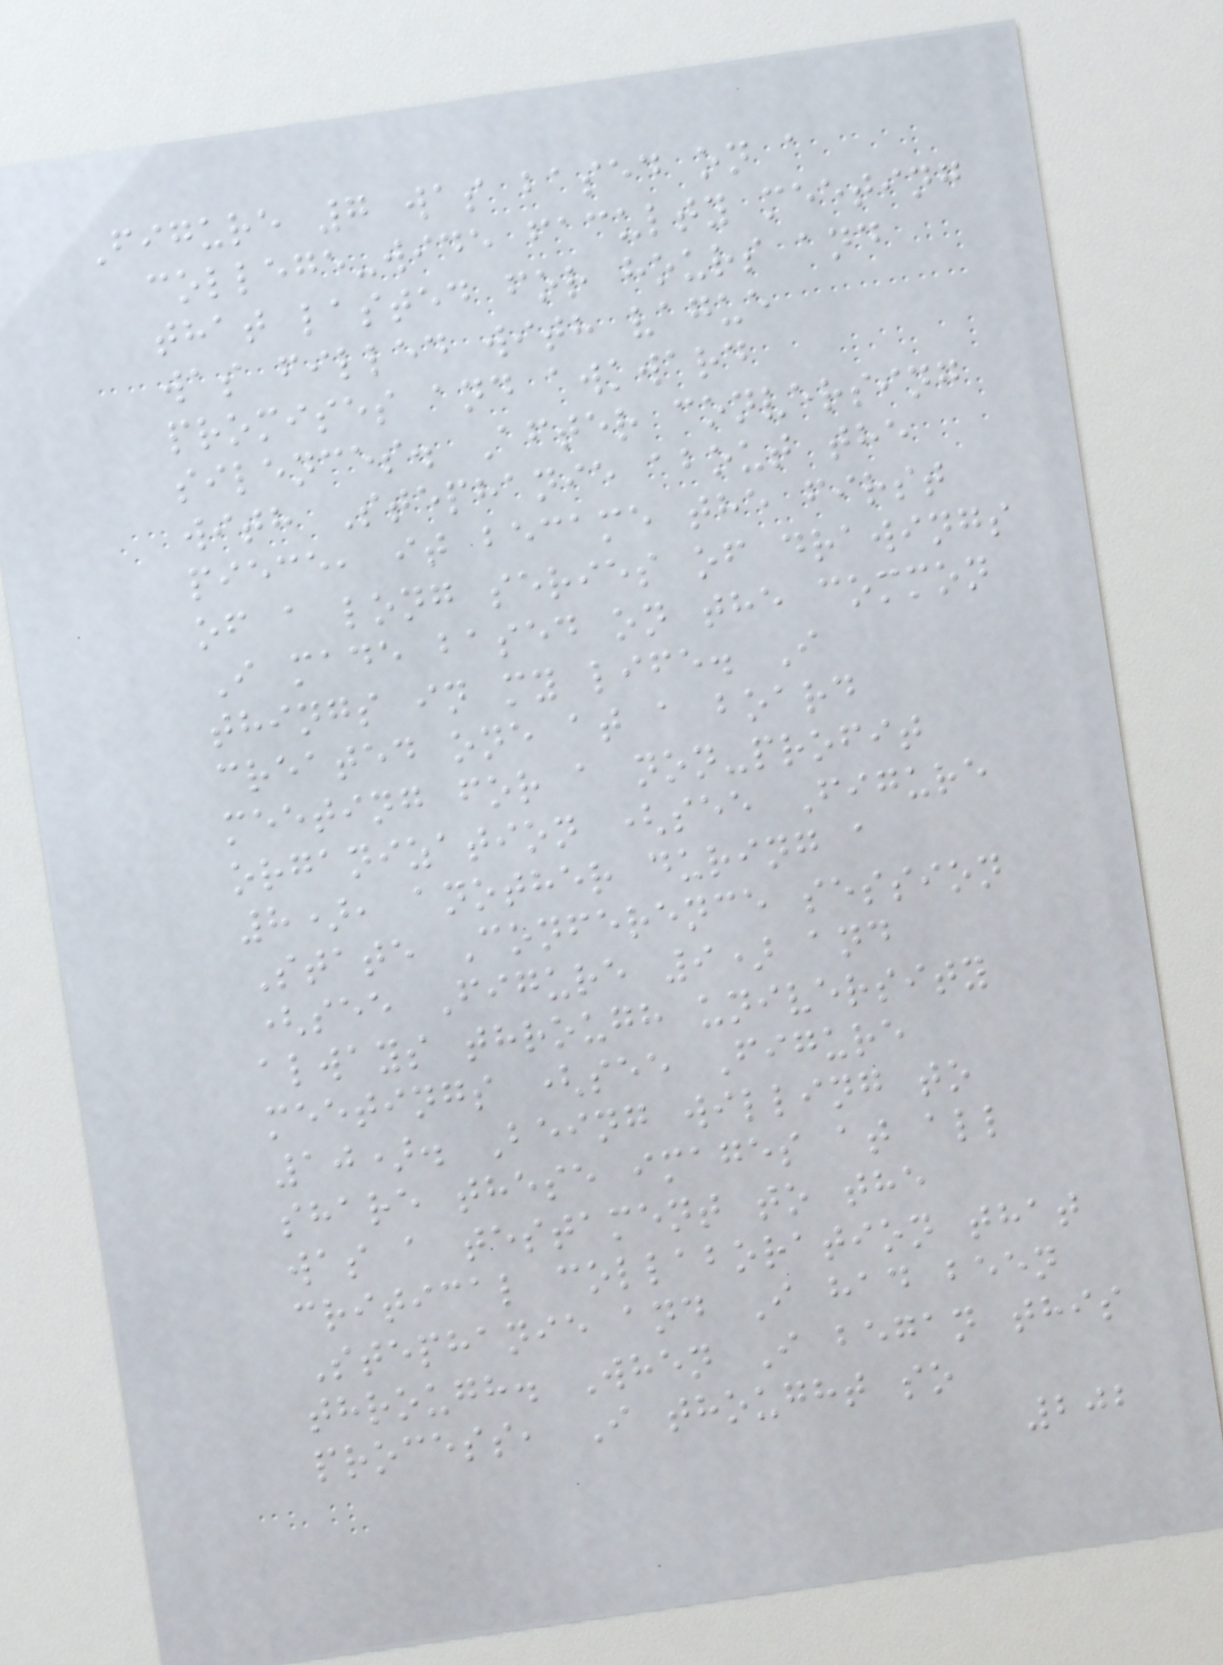Figure 7 was based on a
college-wide faculty meeting
that lasted for hours and
was filled with vague
promises and awkward
silences. After conversing
with Stephanie about the
piece, it became the first
of a long series of drawings
I made based on the common
things in my life. I
created one at a board
meeting for a non-profit
organization (see Figure
8), another during a
State Conference session
(see Figure 9) and
always through university
meetings (see Figure
10). Being willing to
share these images at all
was a testament to the
critical collaboration that
Stephanie and I had been
through. When I began this
process, I thought so
202
